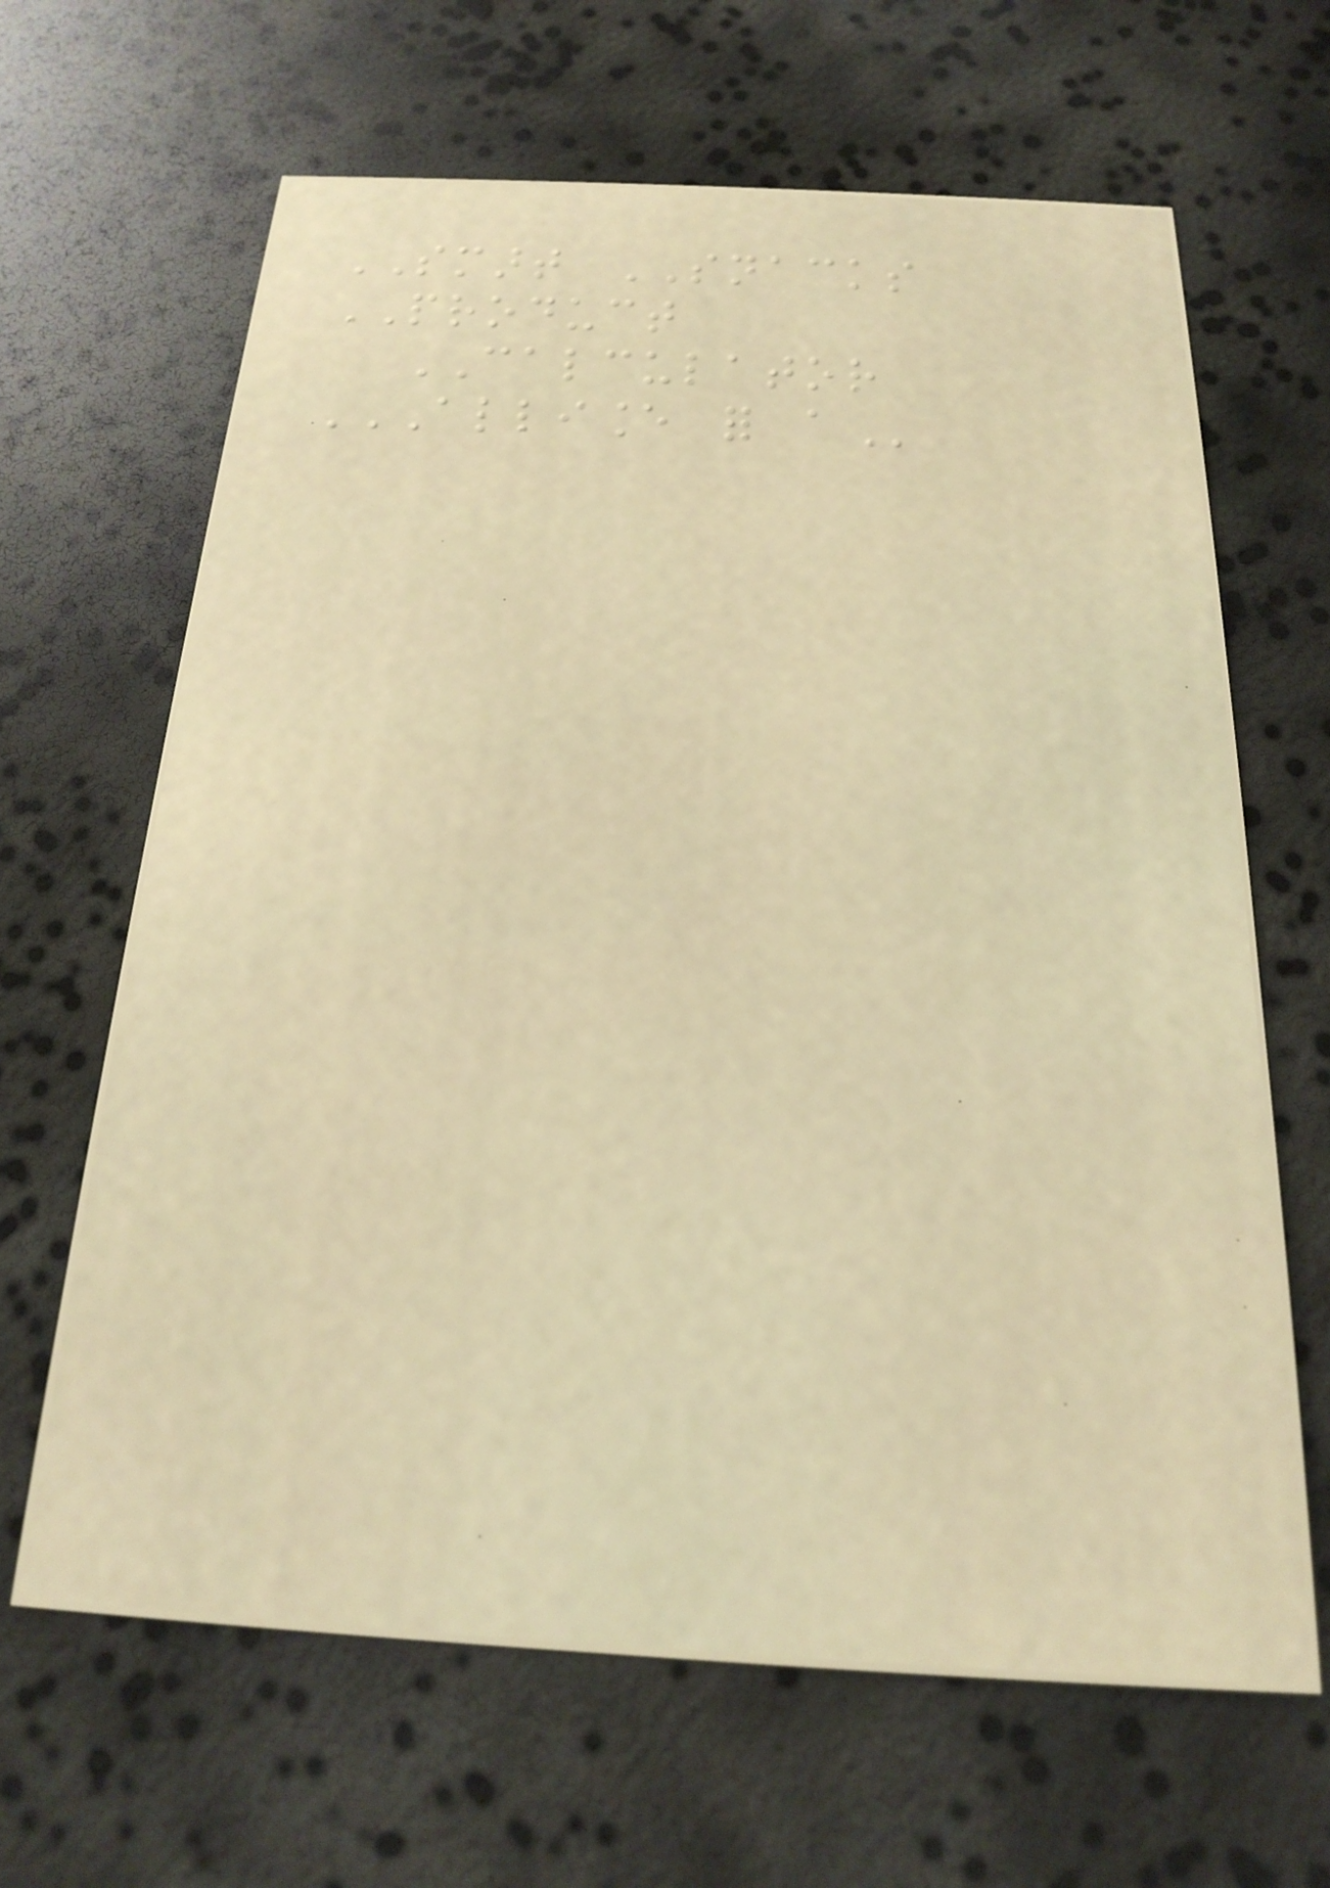SMART SNACKS
PRODUCT
CALCULATOR
ALLIANCE FOR A
